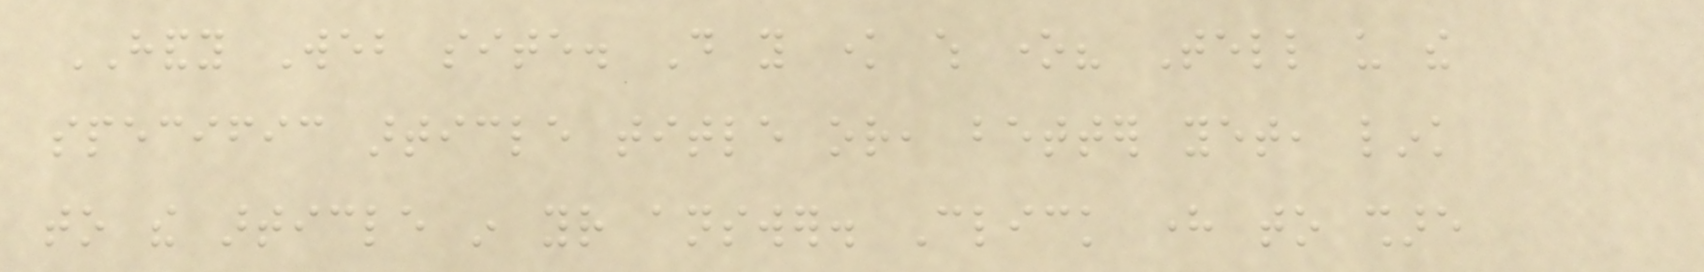HANDY Web site. Do you know which one? Tell us the
specific article title or, better yet, link
to the article in your answer. Click here to share
